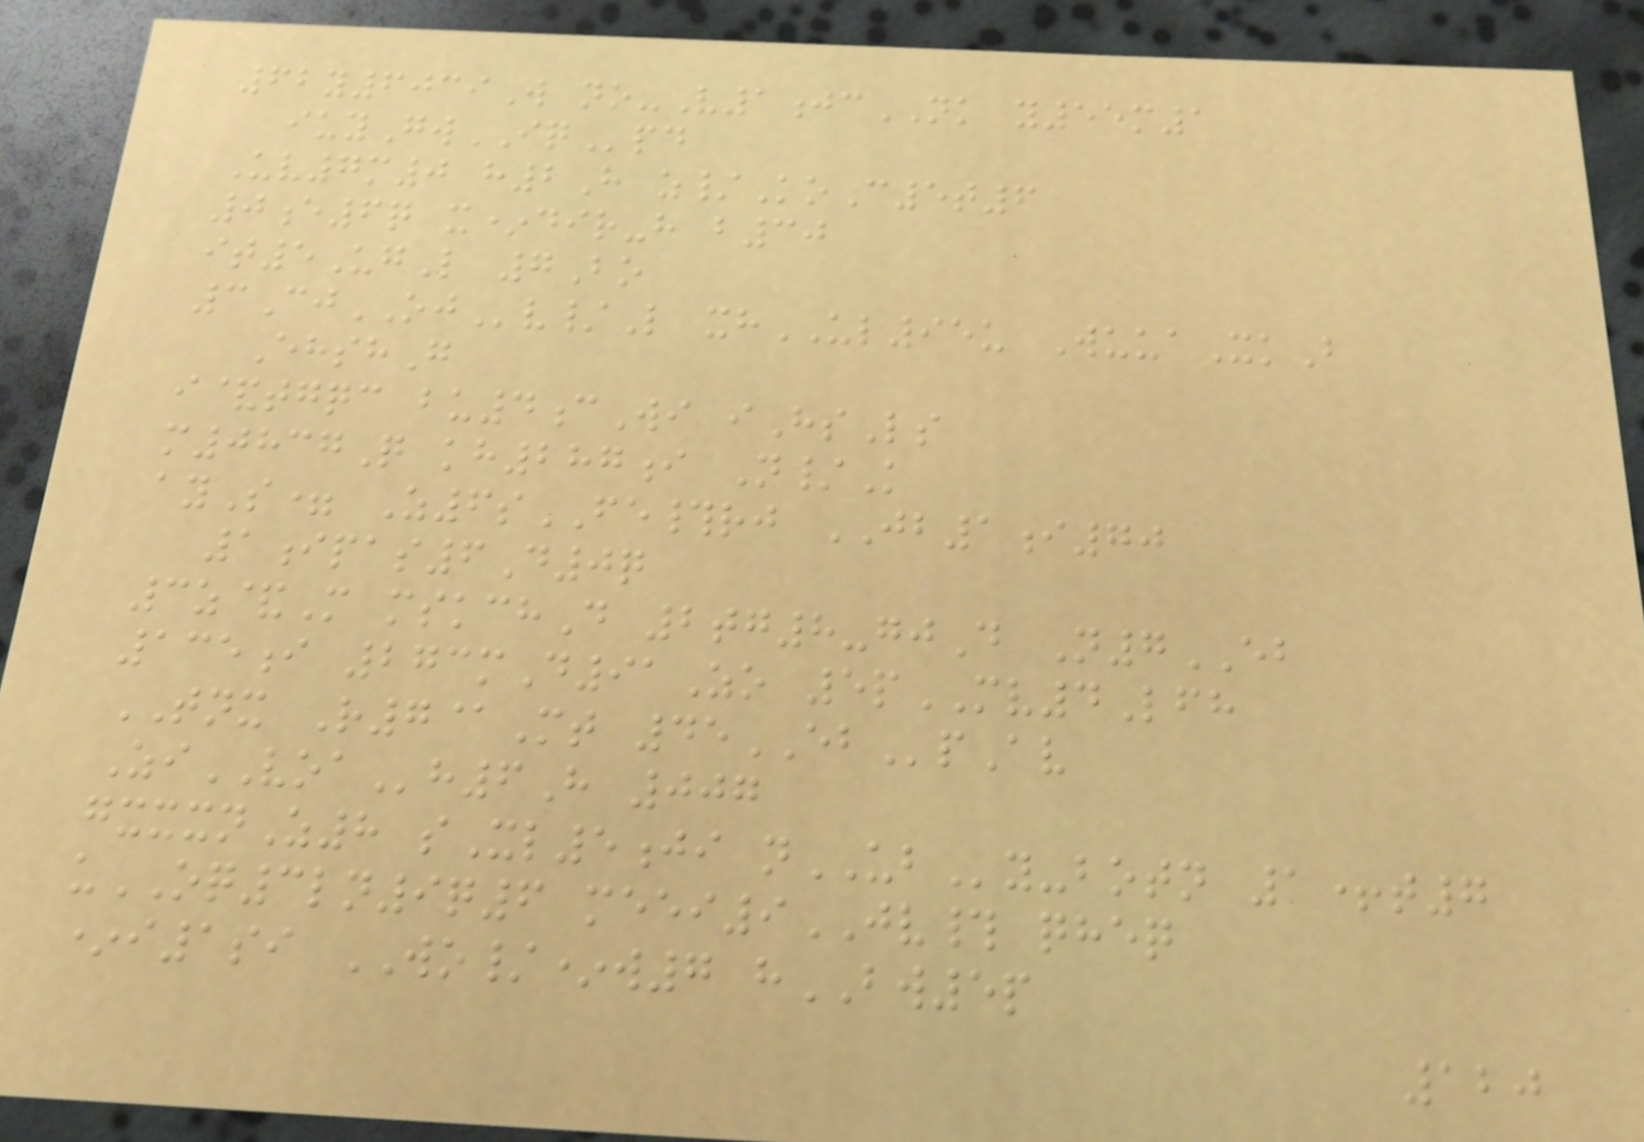62y6039W no-V1jcNK y55m1
iuyGwIQpd
Uv7m0 h2H z/KoC5t6
0e6q x*dir-h b30
it5UgL 7Bo
3CjOJv/L xhUL95u WuuaXkB
EhshG
i&tgqc bu4cWi iHsLs
m0837Q kh287i N/K
ayS= Z6sFE#rj JB1i70
1ipas6D0q
3z&M mskchD 2tg8-gjD N7EB
135i 273mD91Zo 5pMV4Lfh
TNX R7@Mt 45EBpAv
ZiVOAh6H 007
gxxxnZ8 sXl5ji nUBy-botn 1+t7
uOQ3ln9q6 meei9JV# qheq
*i1si WO/*w7 hBW5p
120
